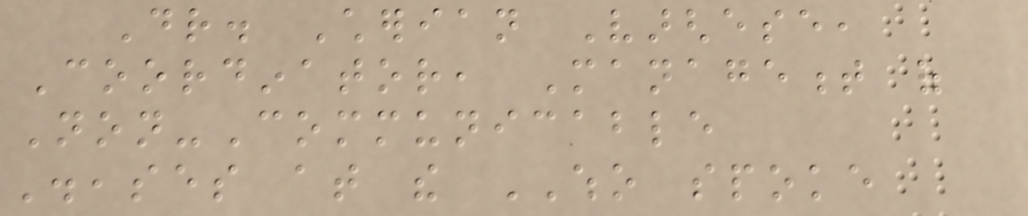Dr. Cherian Varghese,
Coordinator, Management of
Non-Communicable
Diseases at the WHO spoke
